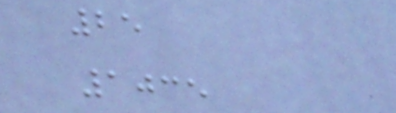25
1035
